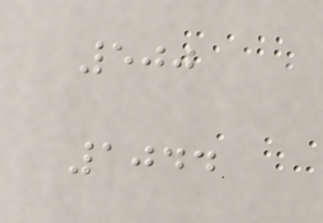500
1044
